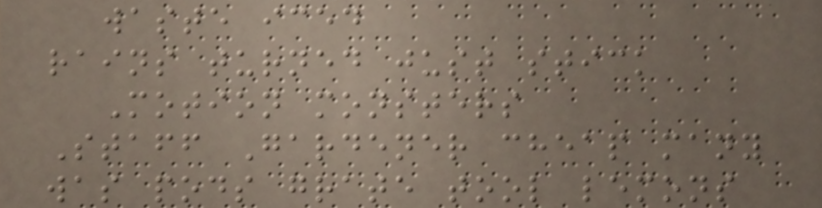waste iced
rains turned just stick
Motion monsters
Staff Gardener cheap many
was pods grate tool lemons
